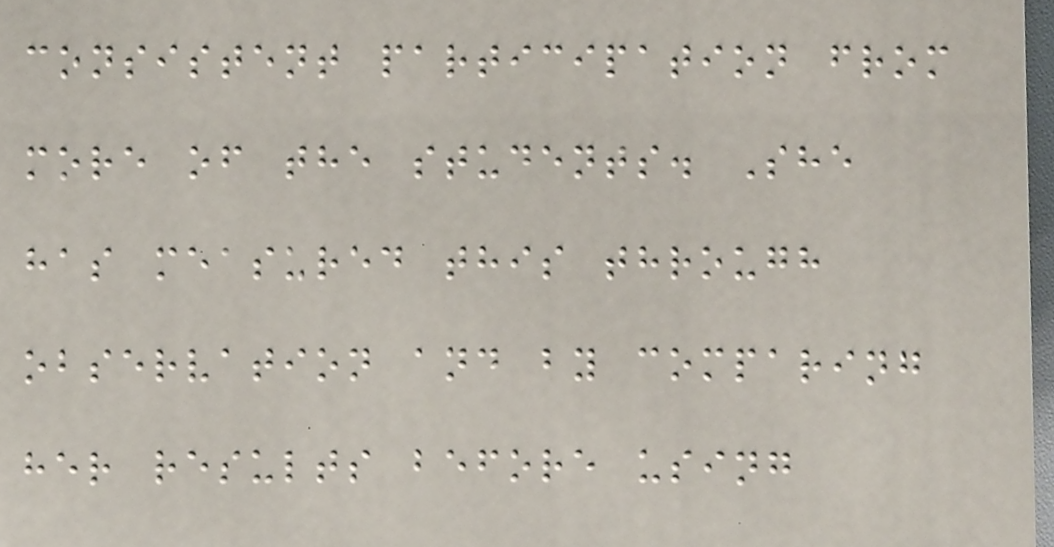consistent participation from
more of the students. She
has measured this through
observation and by comparing
her results before using
